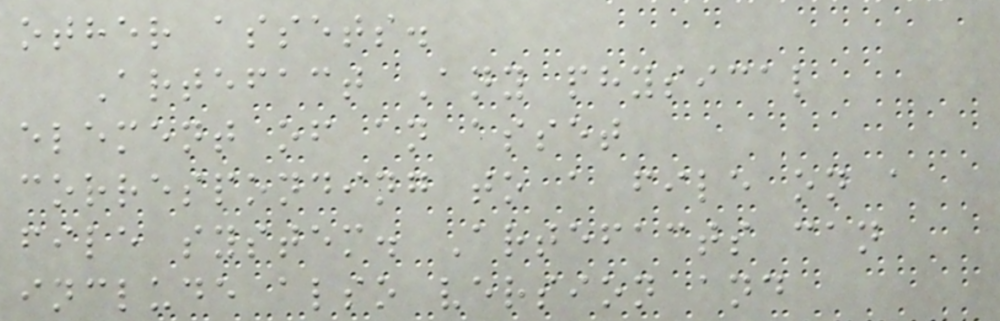other assets.
Artefact Any physical
element of an asset
corresponding to a file on a
file system. Artefacts can
include also version and
